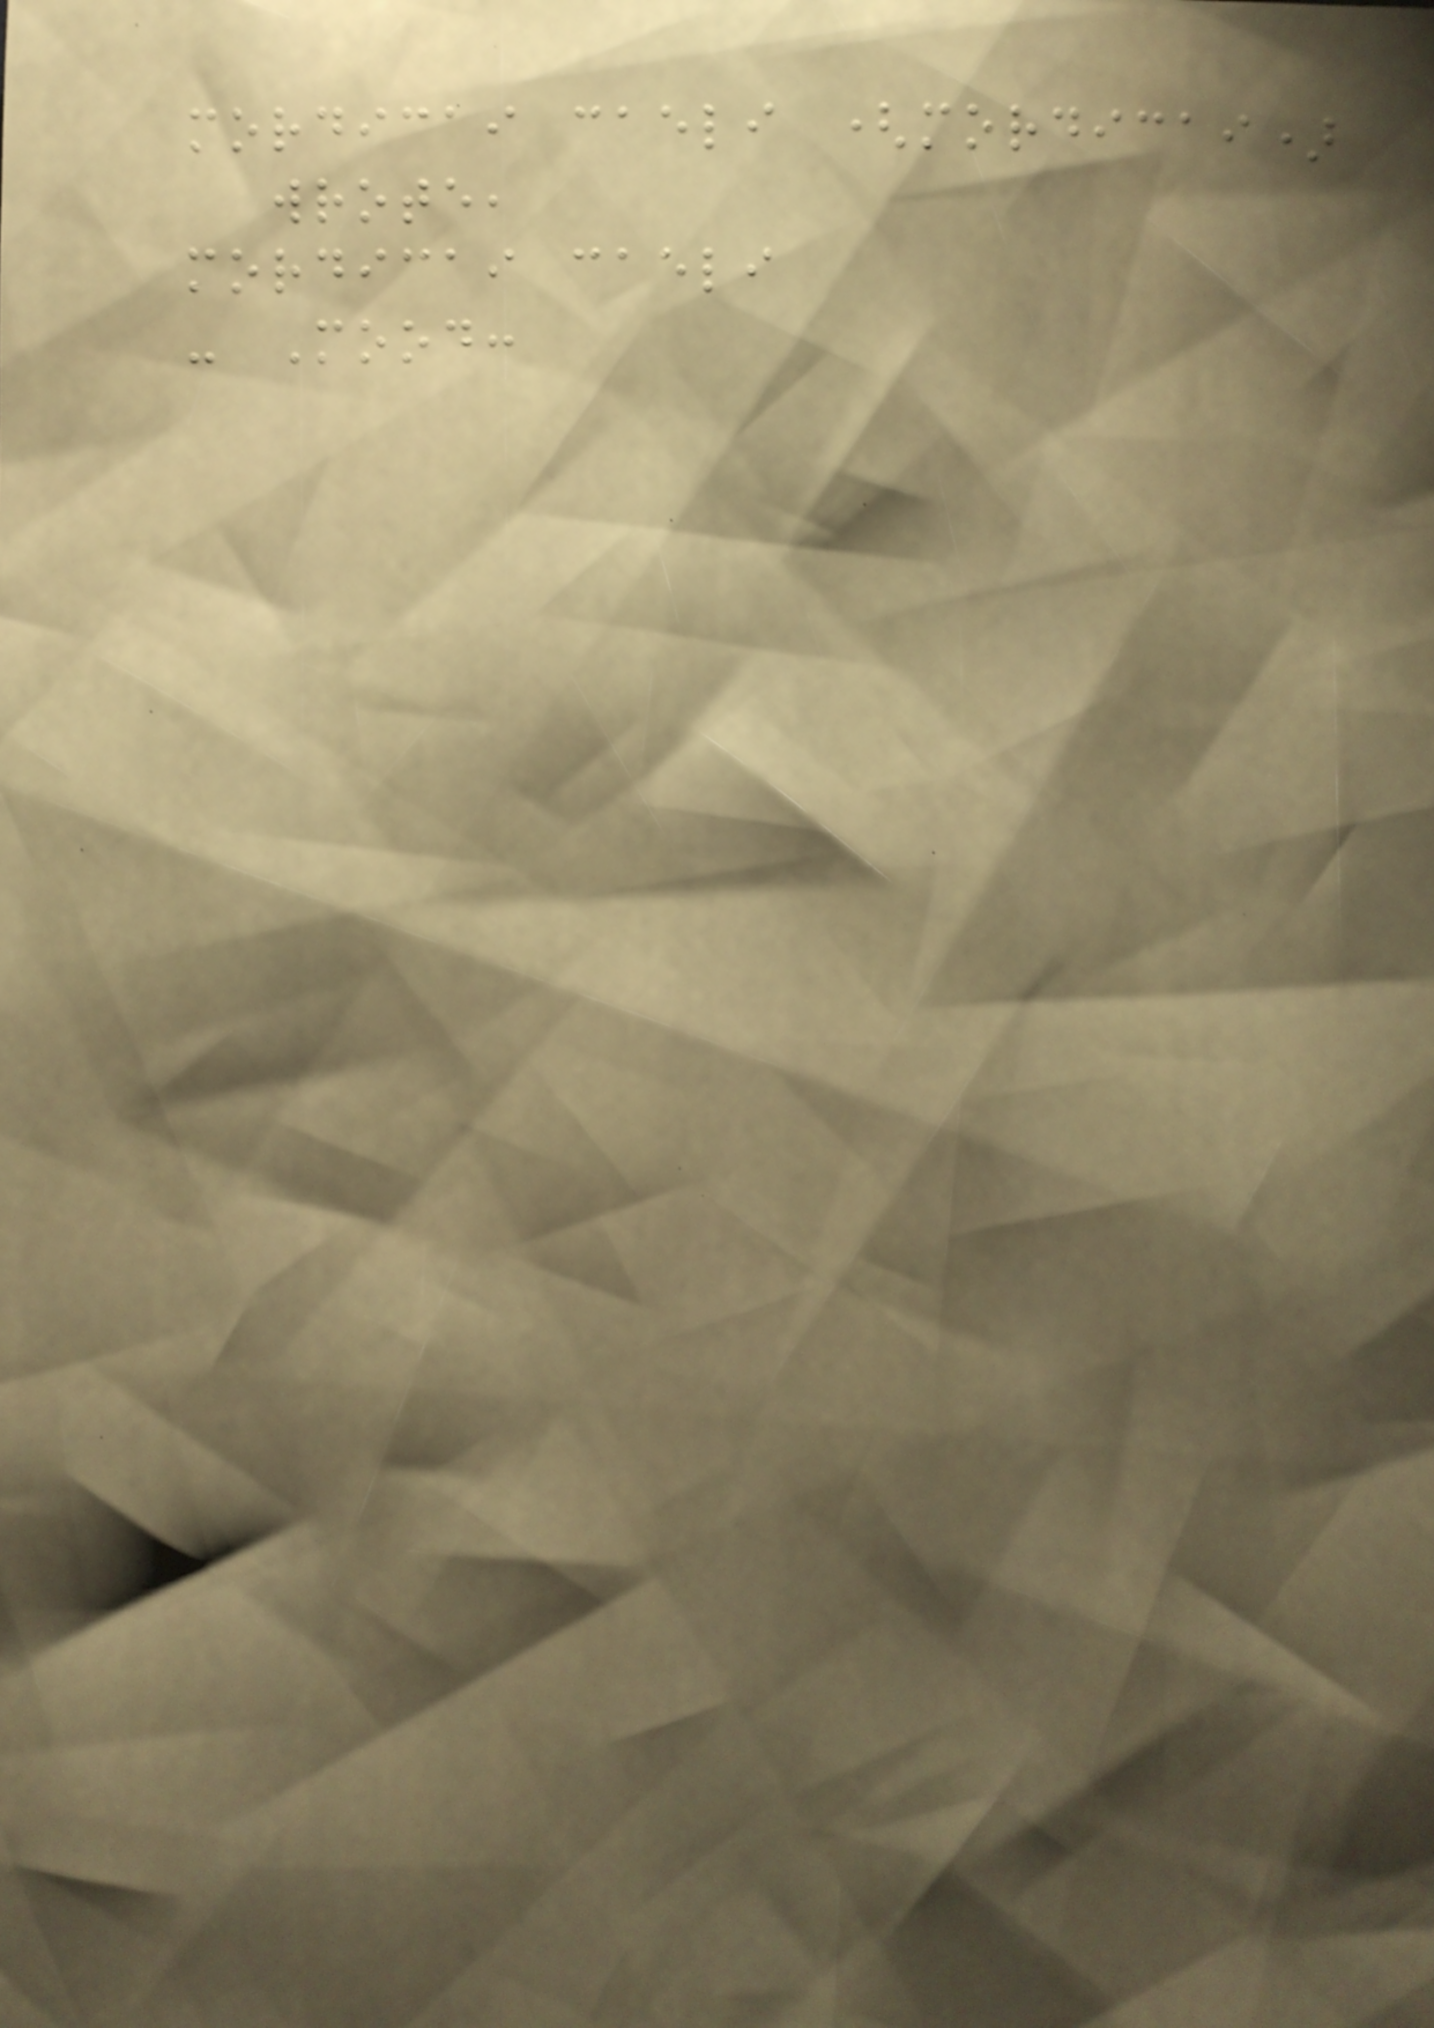mordicai caeli (mordicai)
wrote,
mordicai caeli
- Mood:
